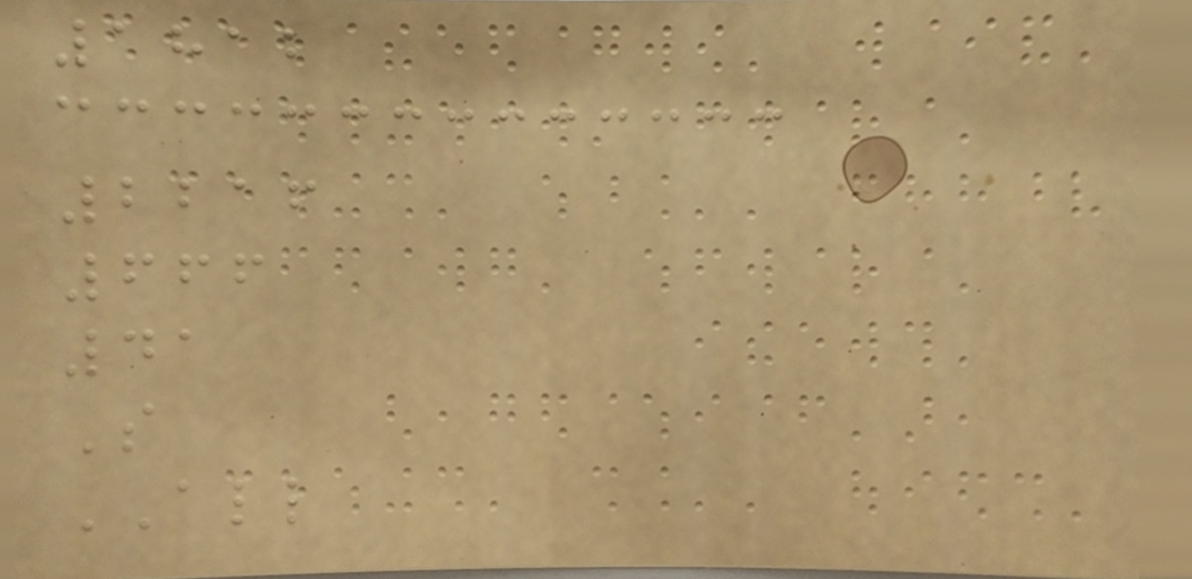1812
2216
666
41
S
ALL
